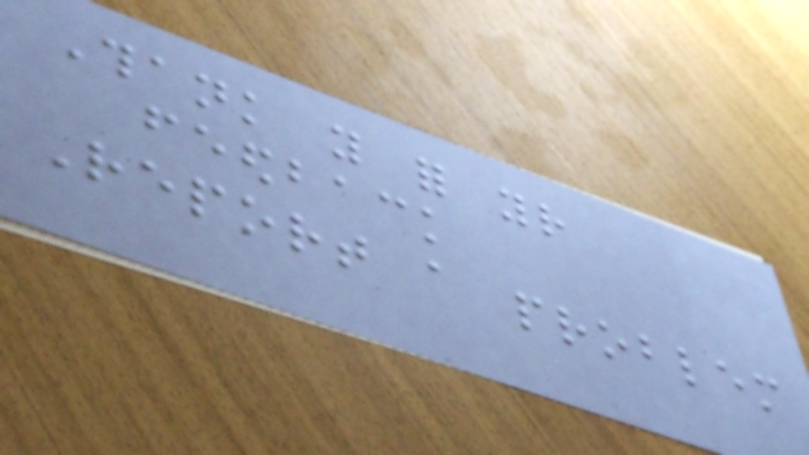Thank you for your
feedback
Report a problem
